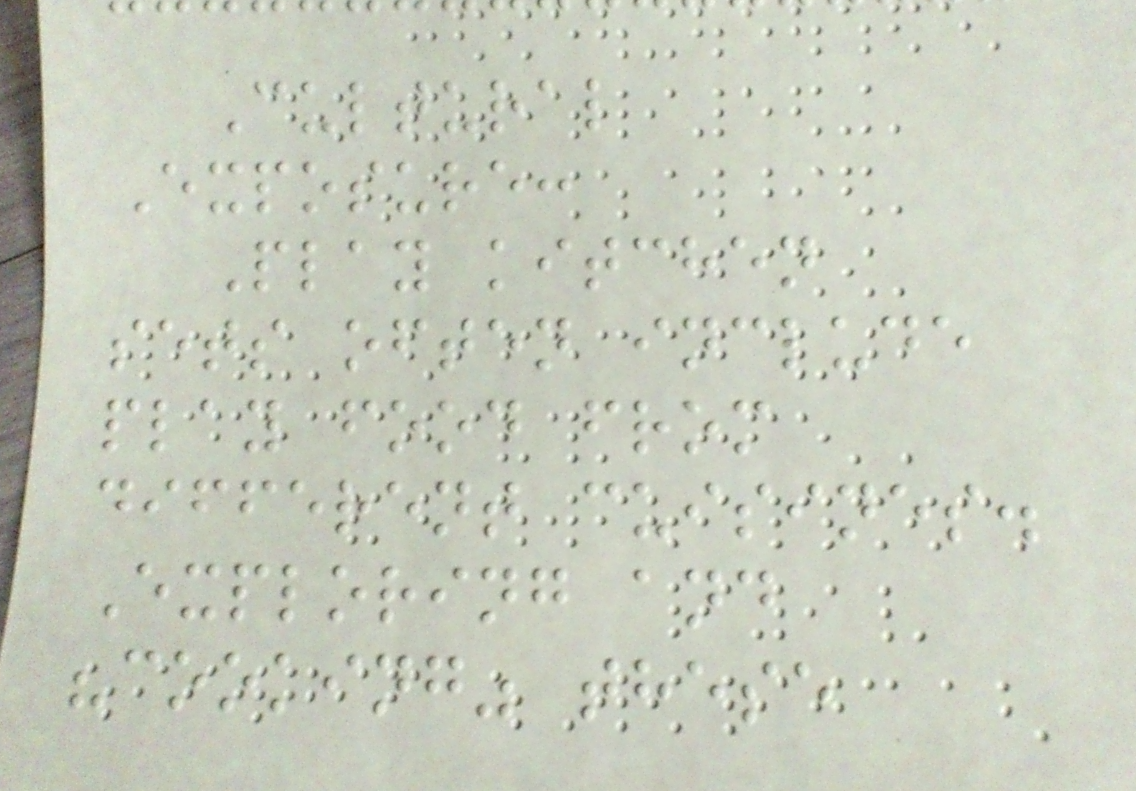Cultural
Exposure:
Play kitchen
sets often include
play food from
different cuisines.
Exploring and
"cooking" these
